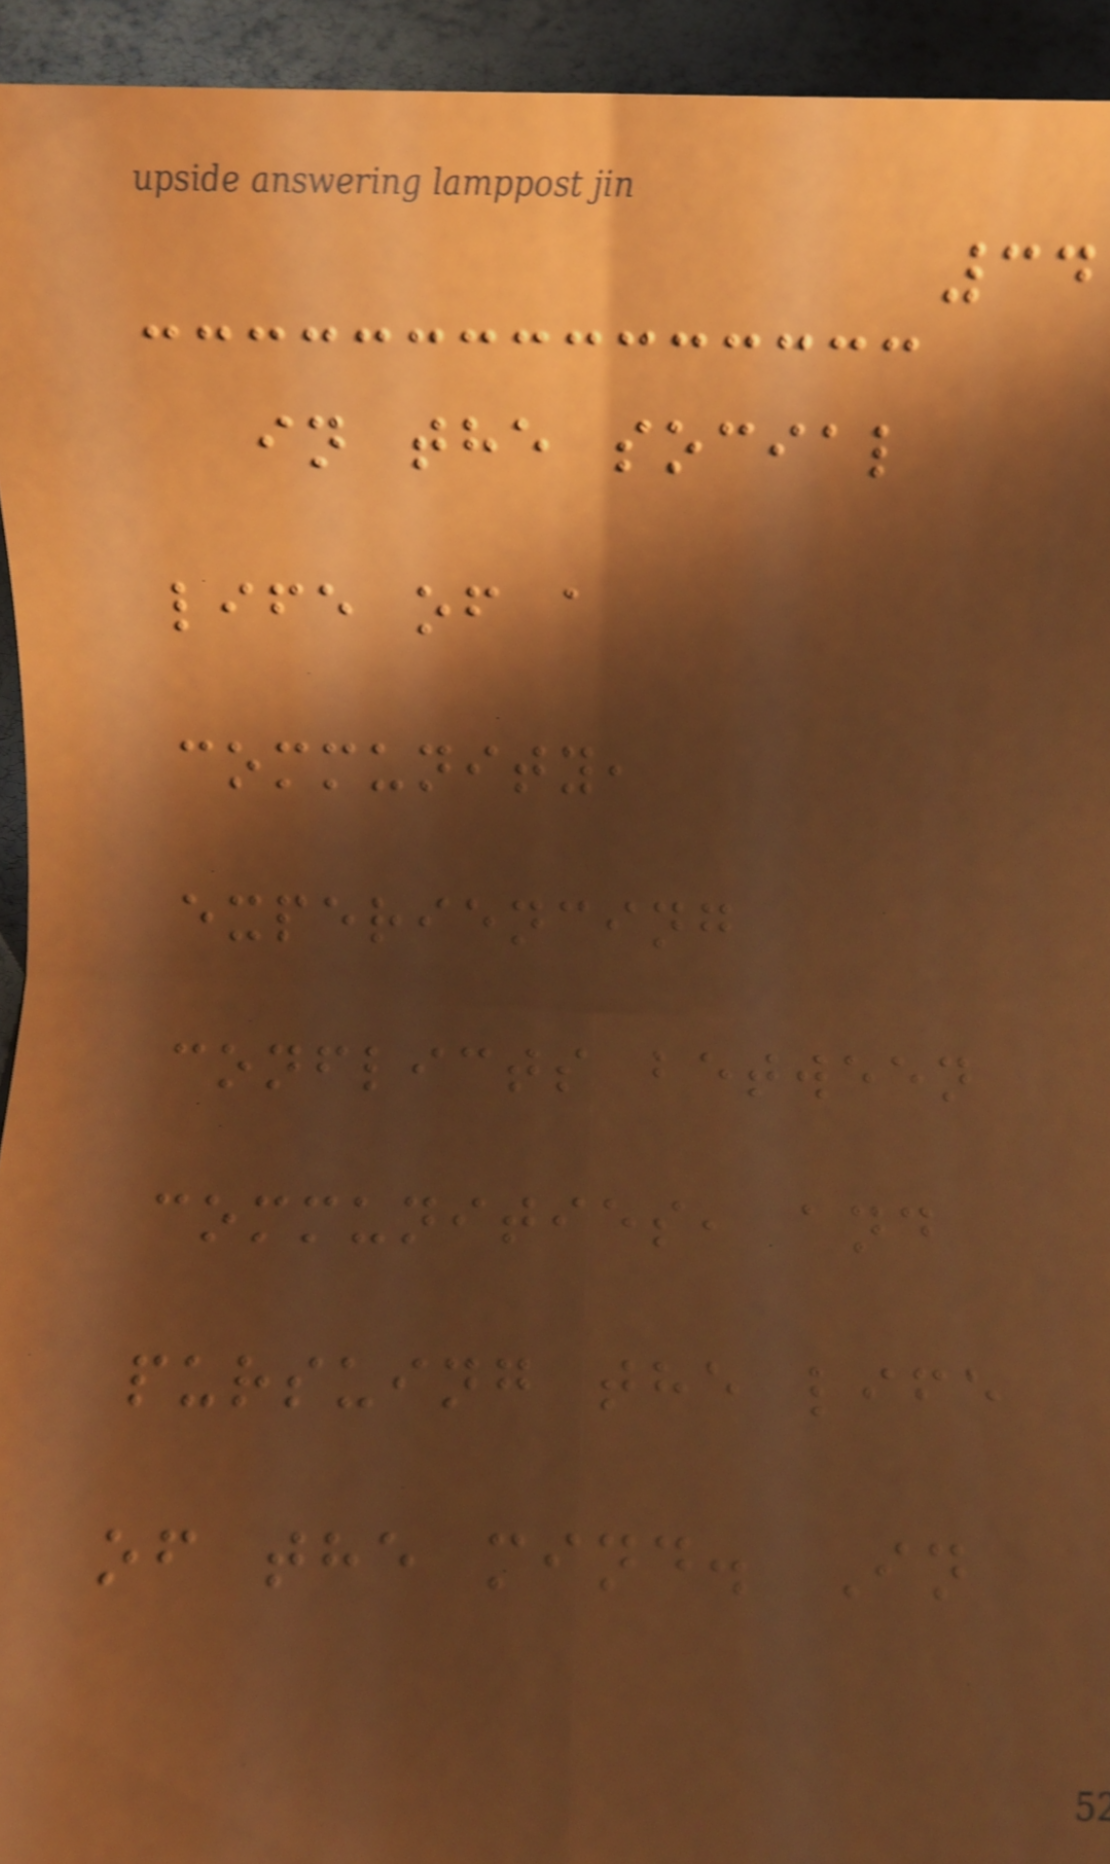34
in the social
life of a
community,
experiencing
conflicts between
communities, and
pursuing the life
of the mind. In
